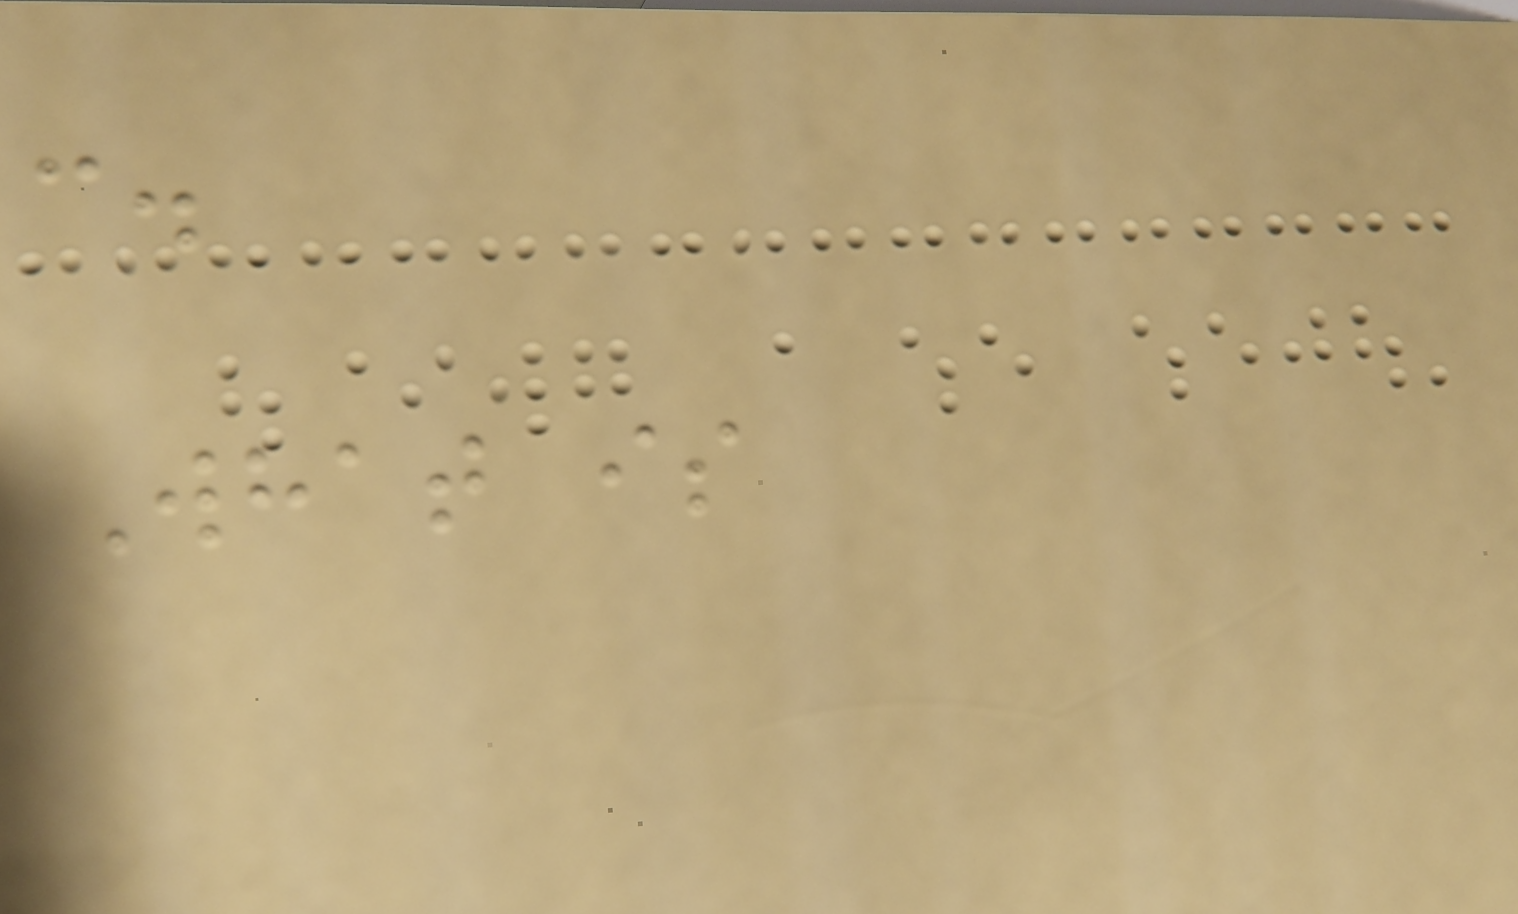c.
What is
